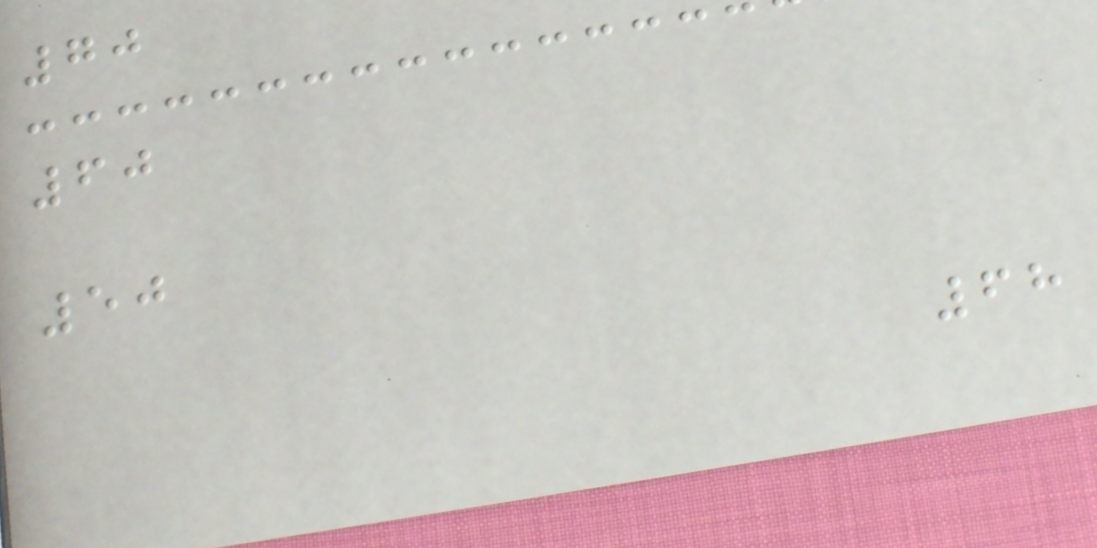70
60
50
68
